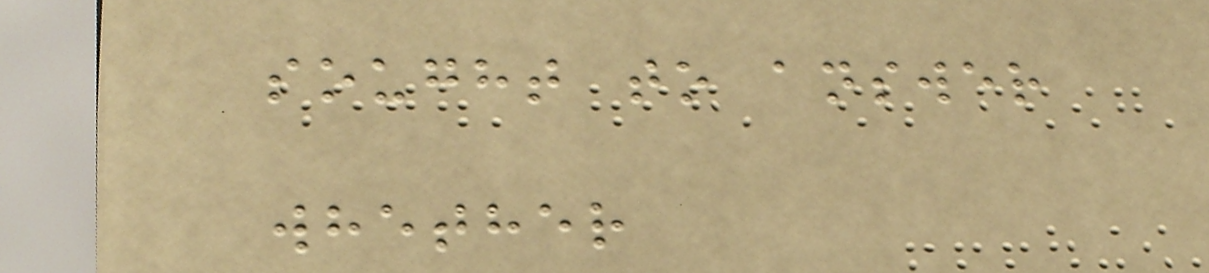sought to answer
whether
